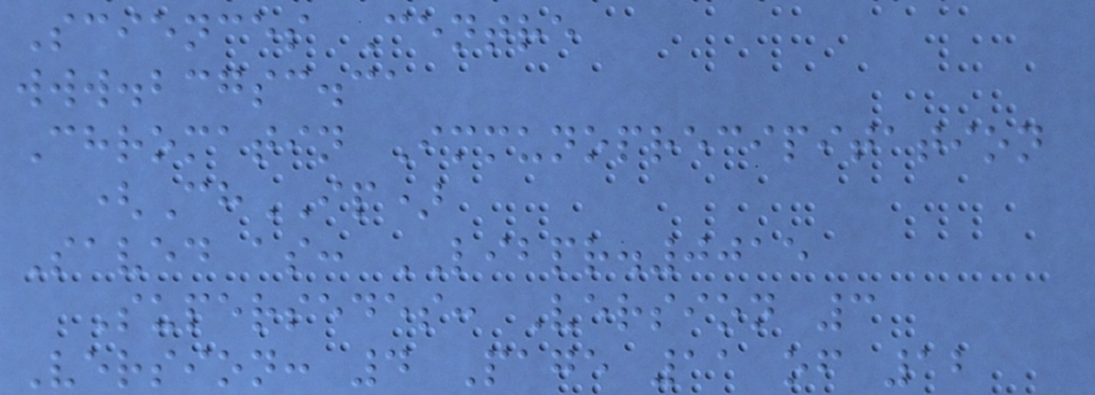Sciences Centre
www.bcgsc.ca
Chromatin Immunoprecipitation
(ChIP)
Saved as: LIBPR.0015
Supersedes: Version 3
Version: 4 Page 11 of 12
